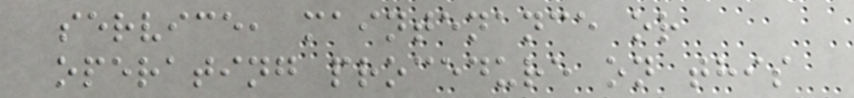service, maintenance or
operating procedure on this
